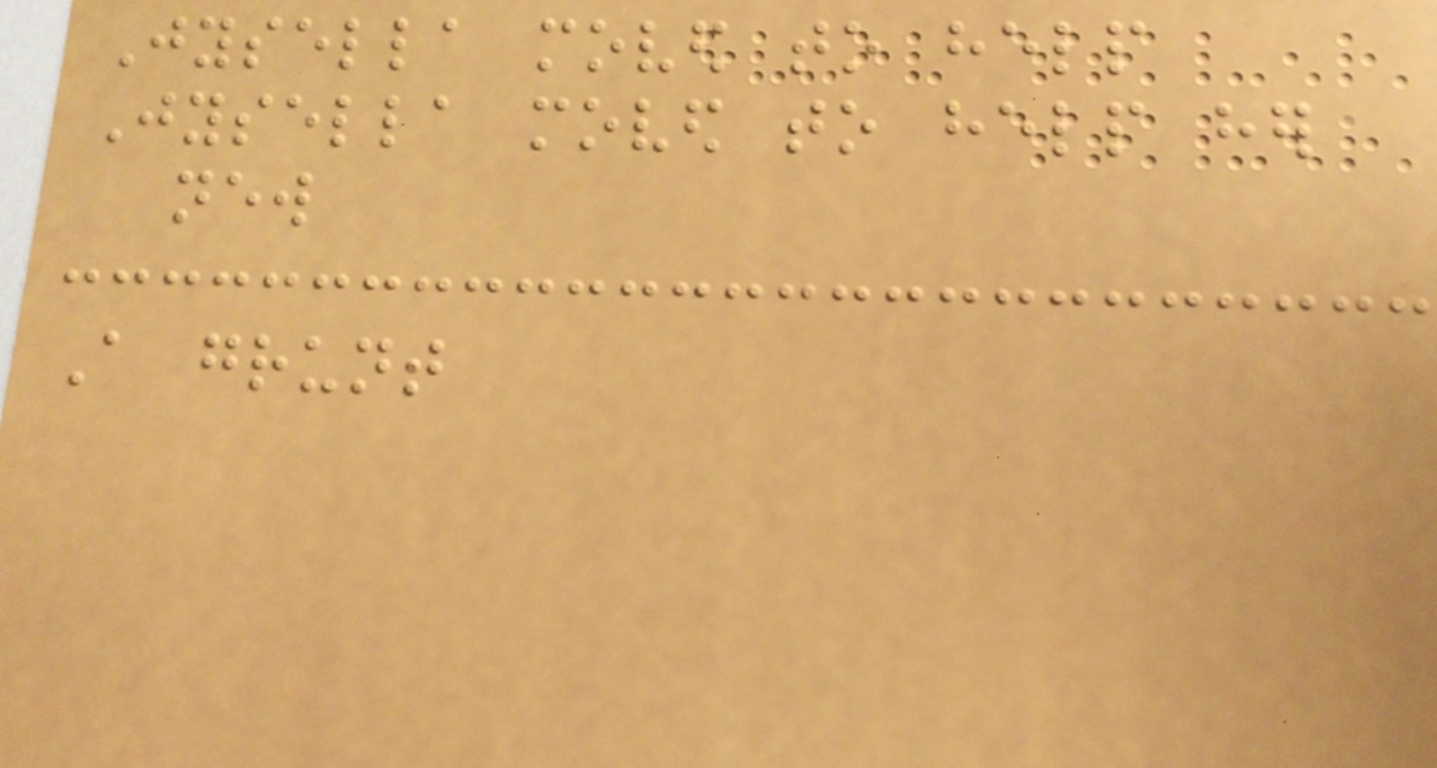Jysella moved to help
Jysella moved to help her
new
A grunt
